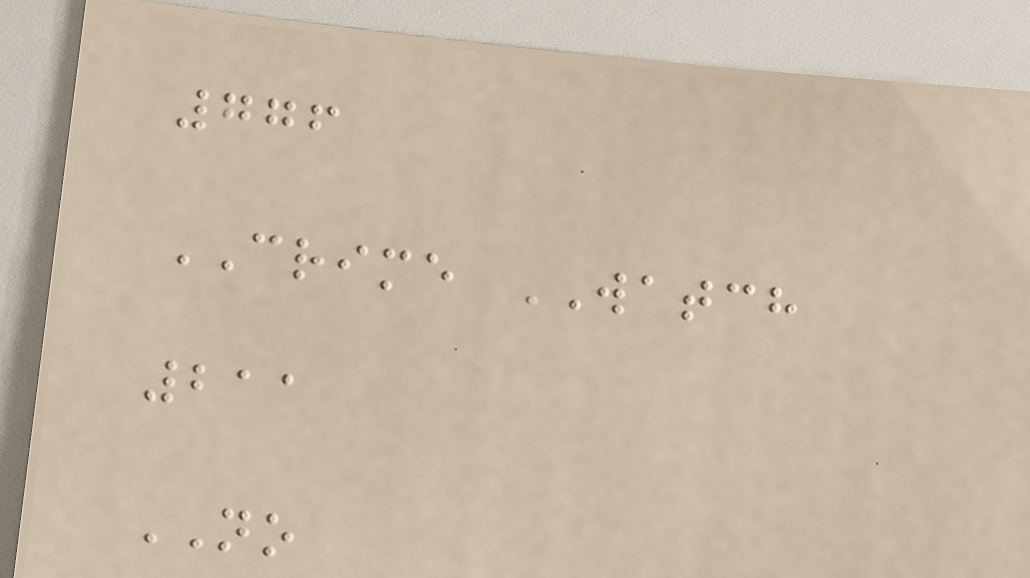776
CRIME WATCH
211
NO
